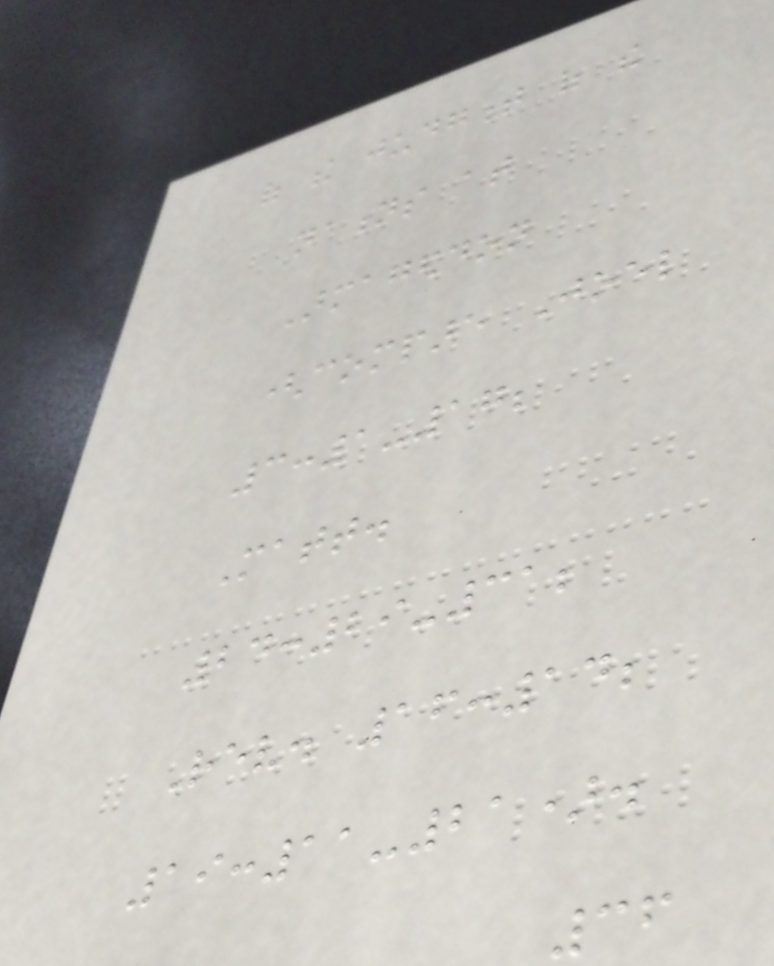of the judgment of the
nations at
Armageddon
(compare Joel
3:1-17;
Matt.
24:29-31;
Rev. 16:14;
19:11-21).
36
